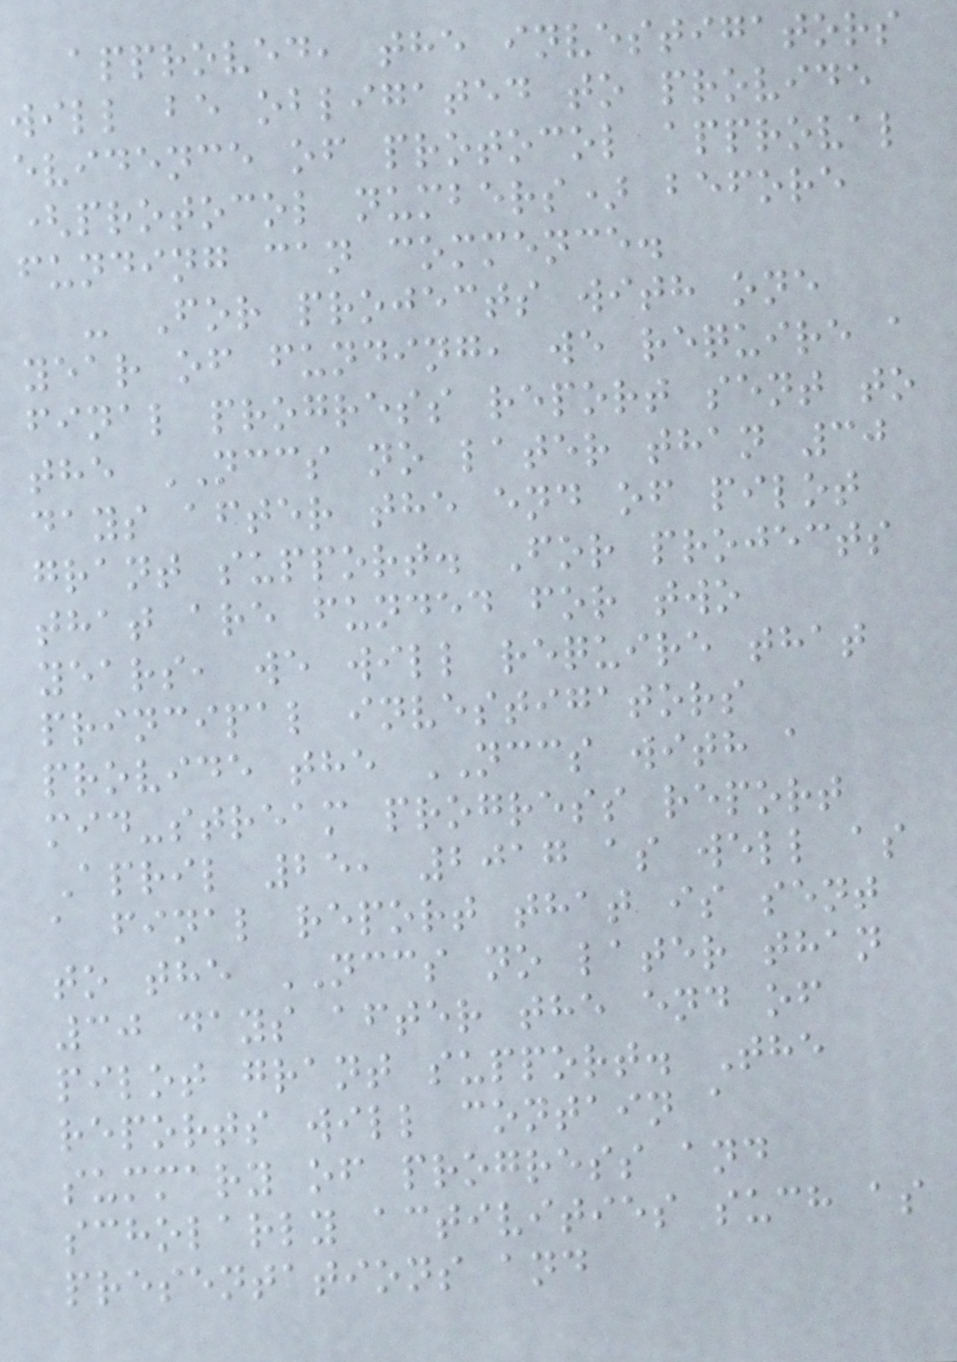approved, the investigators
will be obligated to provide
evidence of protocol approval
(protocol numbers) before
funding can commence.
- For projects with one
year of funding, we require a
final progress report sent to
the NCCS no later than 30
days after the end of pilot
grant support. For projects
that are funded for two
years, we will require that
principal investigators
provide the NCCS with a
mid-stream progress report
April 25, 2017 as well as
a final report that is sent
to the NCCS no later than
30 days after the end of
pilot grant support. The
reports will contain a
summary of progress and
scholarly activities such as
presentations and
